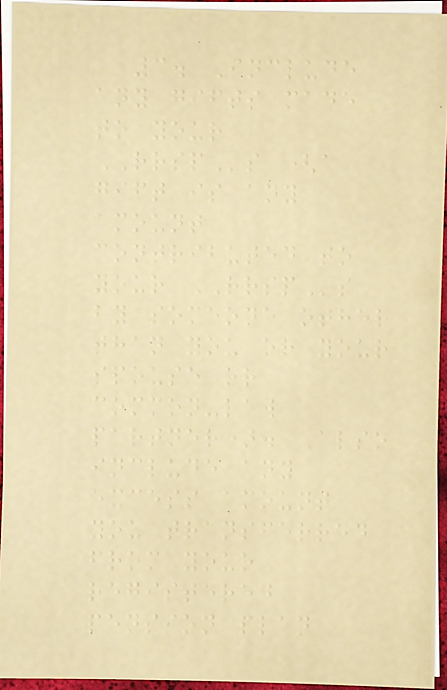3. Include
any gifts made
to your
RRSPs (a
gift is any
amount
contributed to
your RRSPs
by someone other
than you or your
spouse or
common-law
partner). Also
include any
excess amount
you transferred
from your
registered
pension plan
